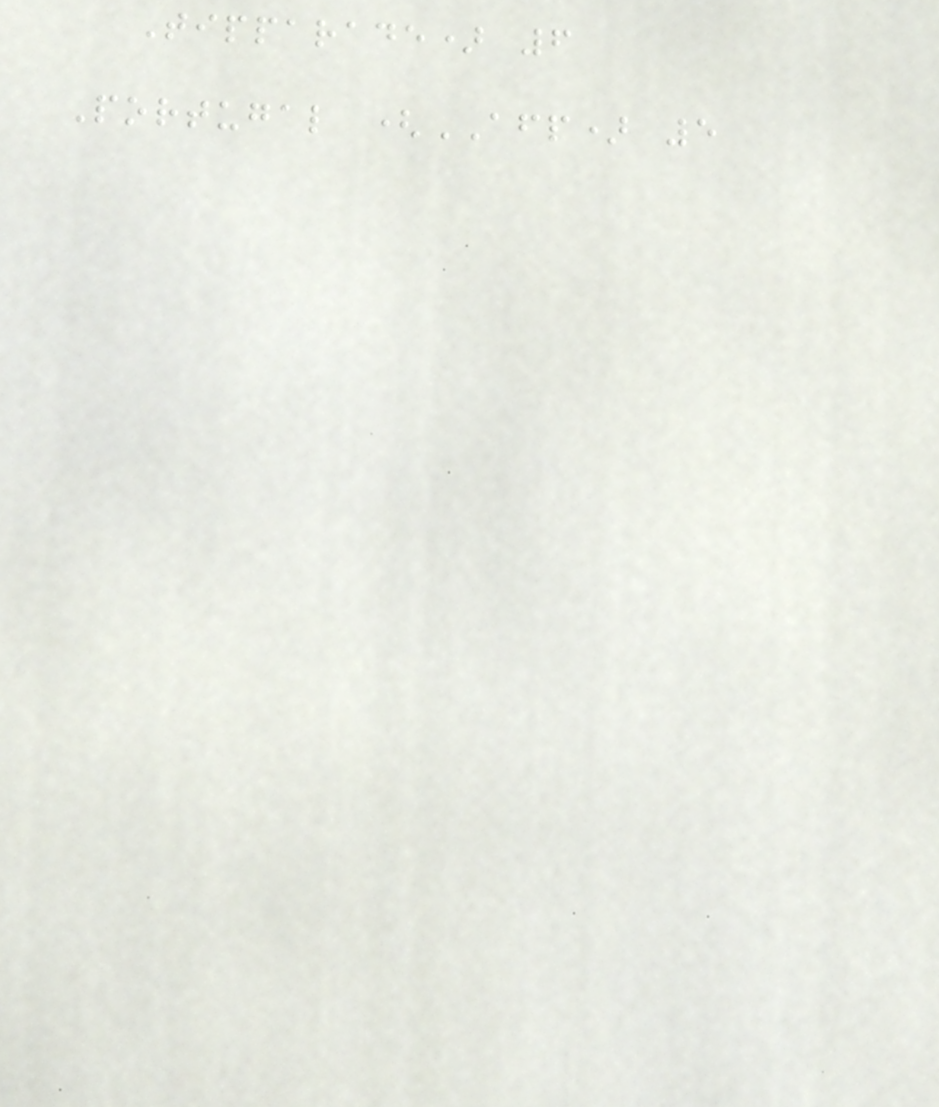Tipparade) 6
Portugal (AFP) 5
